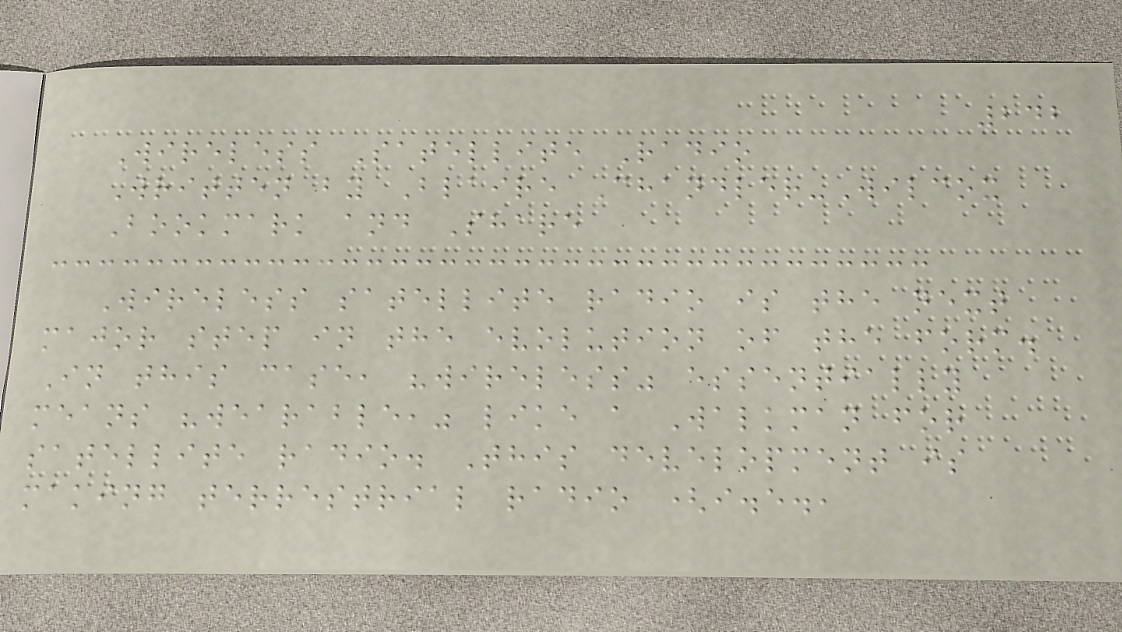242
Wireless Satellite Radio
Written by Blaire Chandler-Wilcox
Bookmark and Share
Wireless satellite radio is the next
major step in the evolution of the form.
In this case, "wireless" essentially
means "wearable," like a Walkman for
satellite radio. This development is
making terrestrial radio (i.e.,
